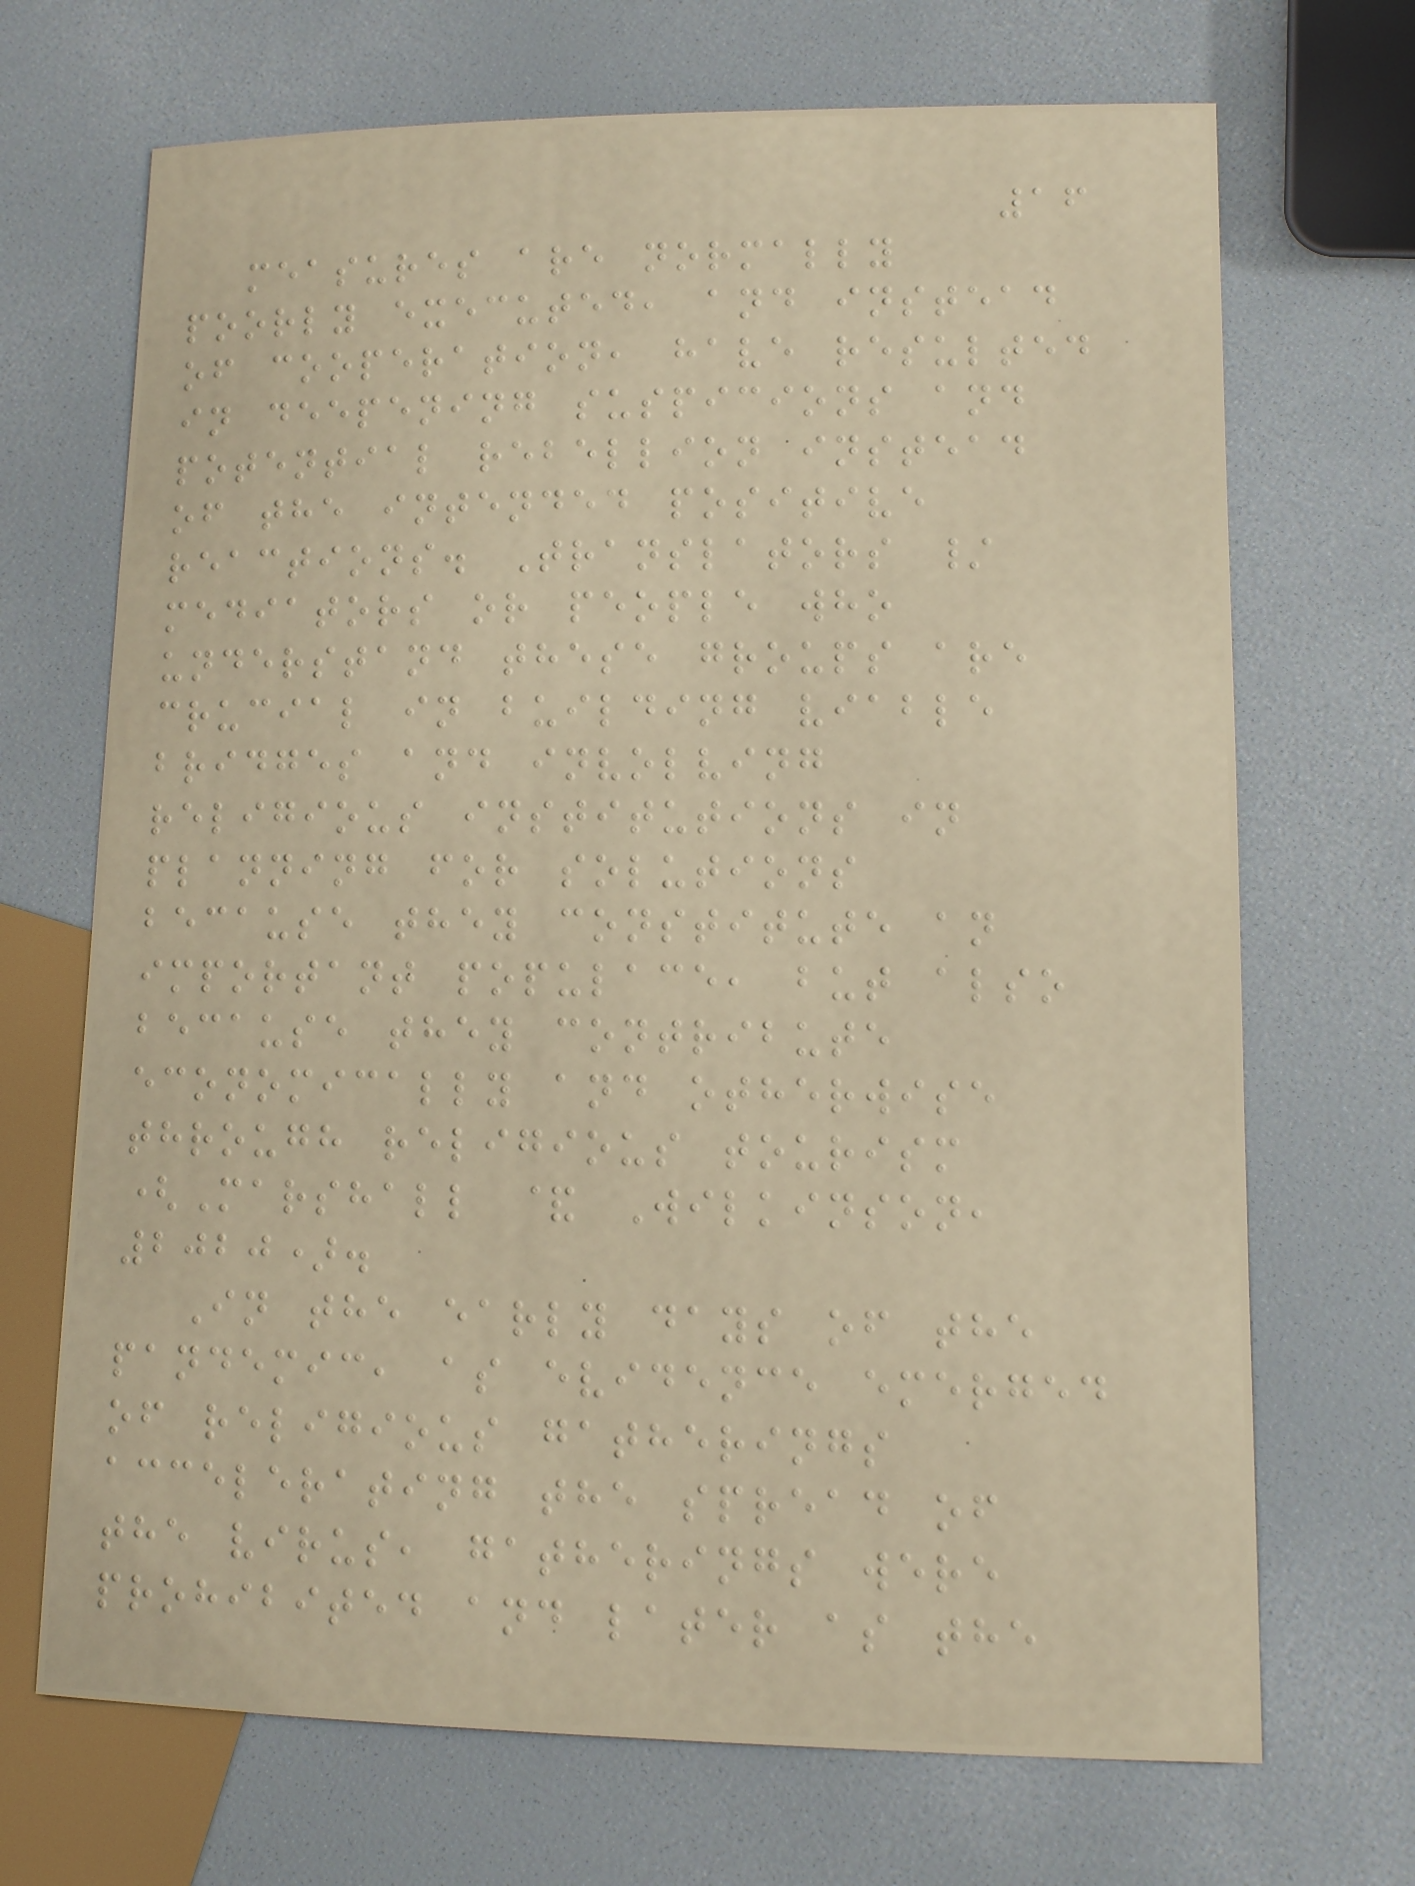16
measures are normally
poorly executed, and instead
of cooperation, have resulted
in deepening suspicions and
potential rebellion instead
of the intended positive
reactions. Translators /
mediators or people who
understand these groups are
crucial in building viable
bridges and involving
religious institutions in
planning for solutions
because they constitute an
important populace, but also
because they contribute
economically and otherwise
through religious tourism
(Marshall & Wilkinson,
2020).
In the early days of the
pandemic, as evidence emerged
of religious gatherings
accelerating the spread of
the virus, gatherings were
prohibited and later as the
